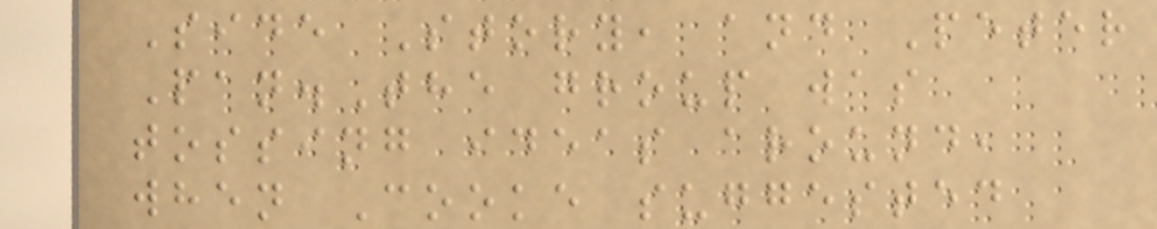Side Story, and Peter
Pan.The group was
tossing ideas around,
when Cooke suggested
